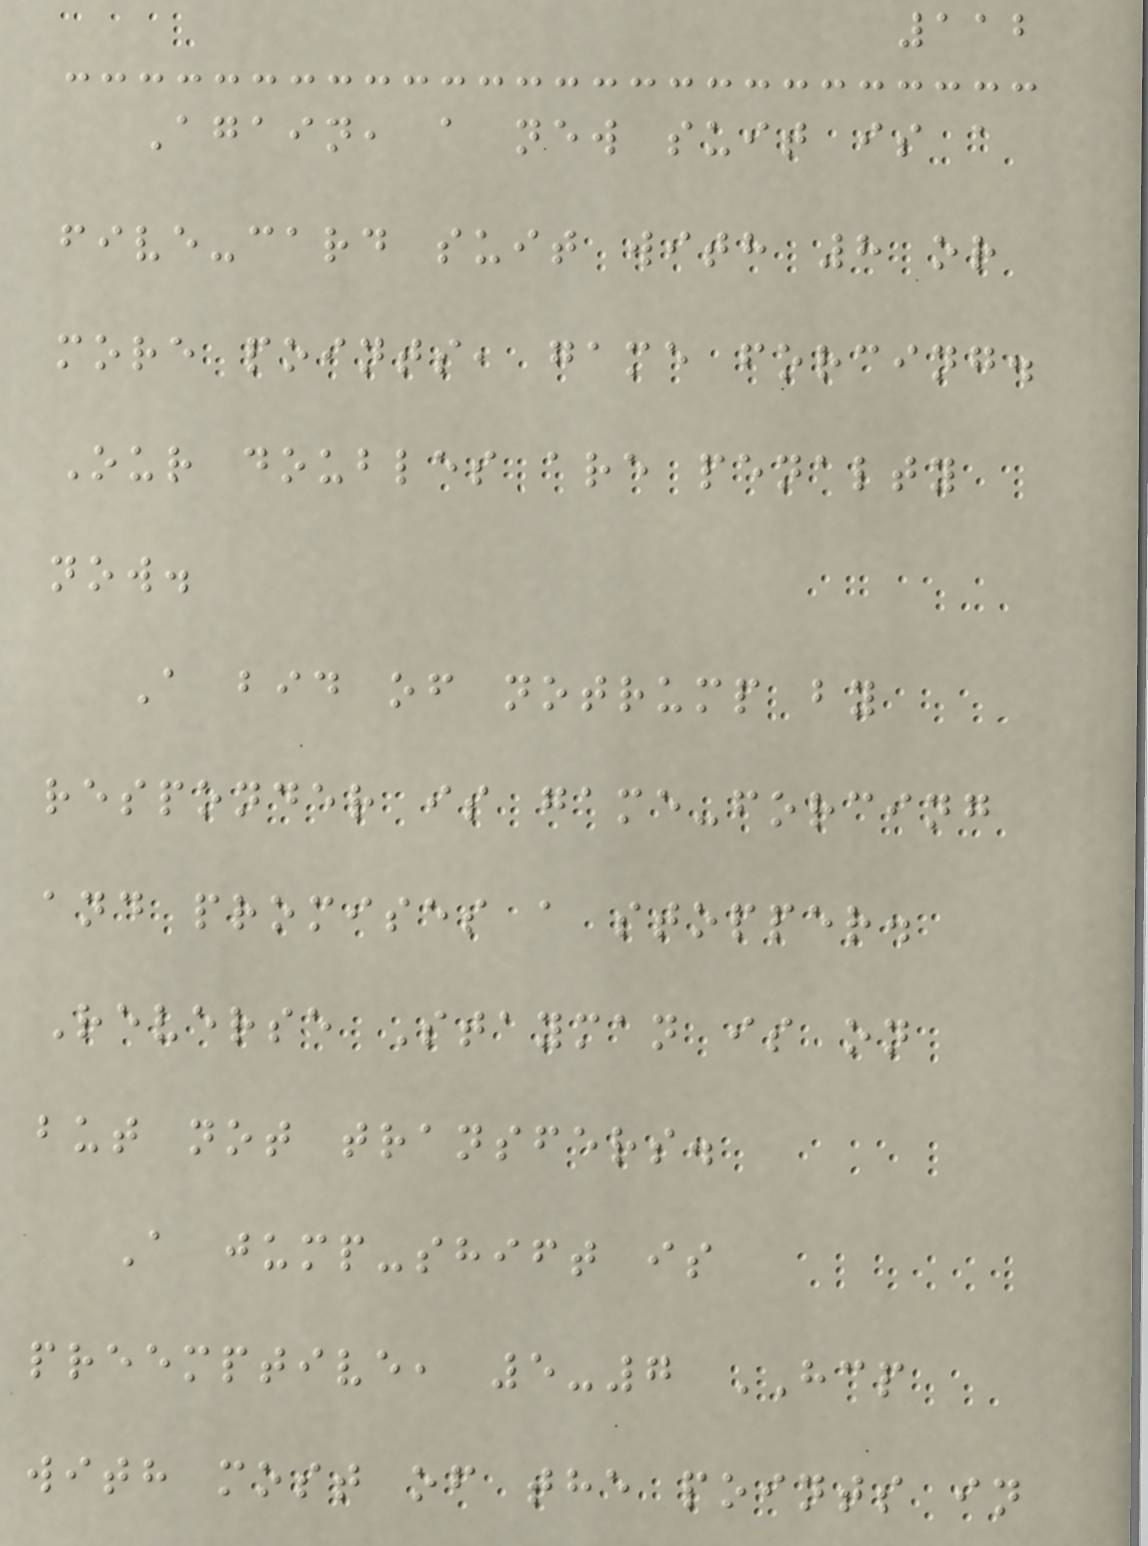112
Again, a new suit is a
five-card suit with 8 or
more points, game forcing.
Our doubles are penalty
now.
A bid of notrump by
responder is game-forcing
and promises a stopper.
Reverse Stayman is on
but not transfers.
A jump-shift is
preemptive, 5-7 HCP
with most of the points in
